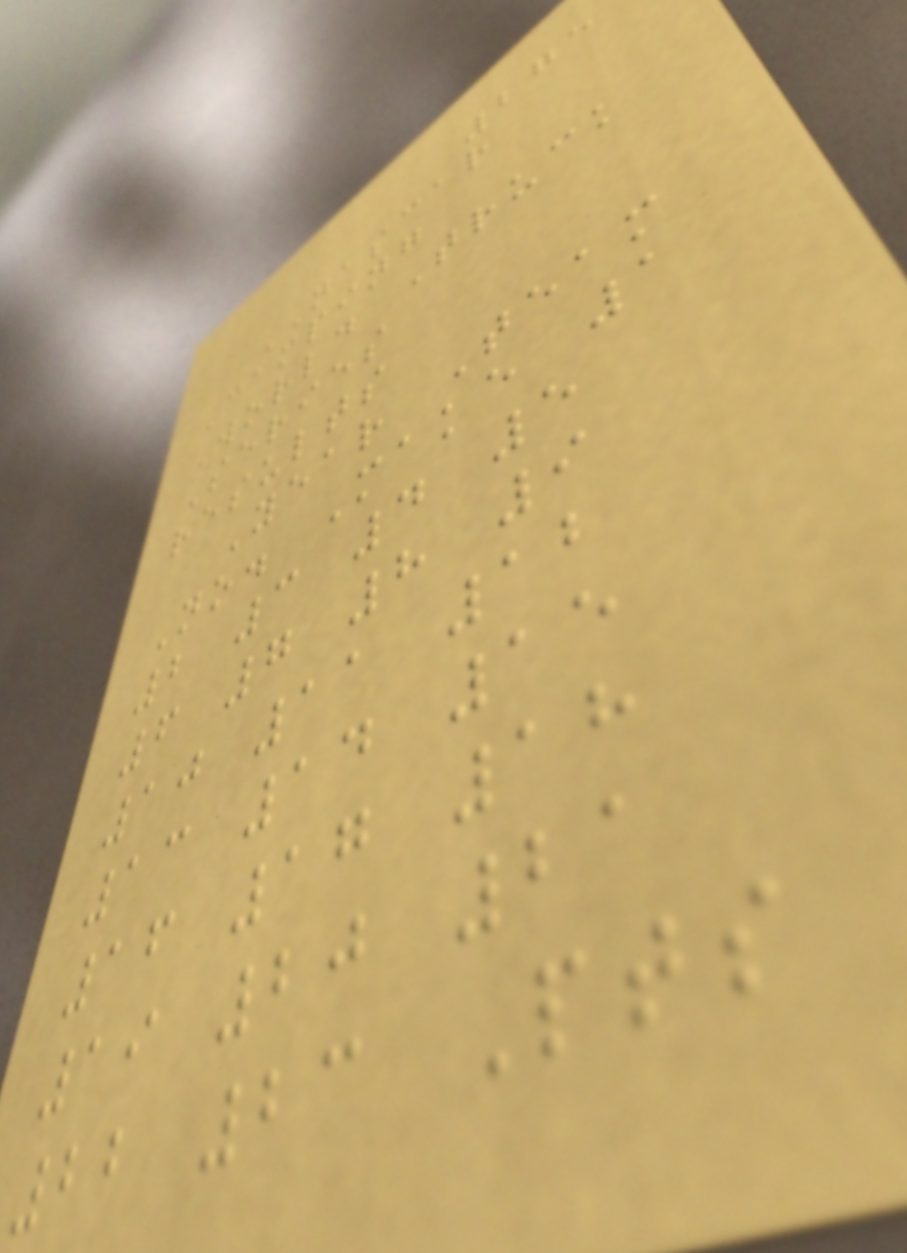275
NASCAR
Camping
World Truck
Series
results
Year Team
No. Make 1
2 3 4 5
6 7 8 9
10 11 12
13 14 15
16 17 18
19 20 21
22 23 Pts
